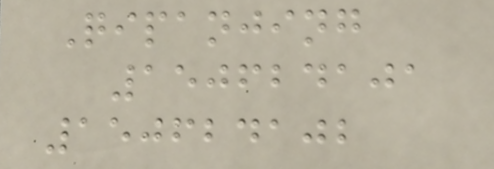Qipanjing
150624101
150624102
